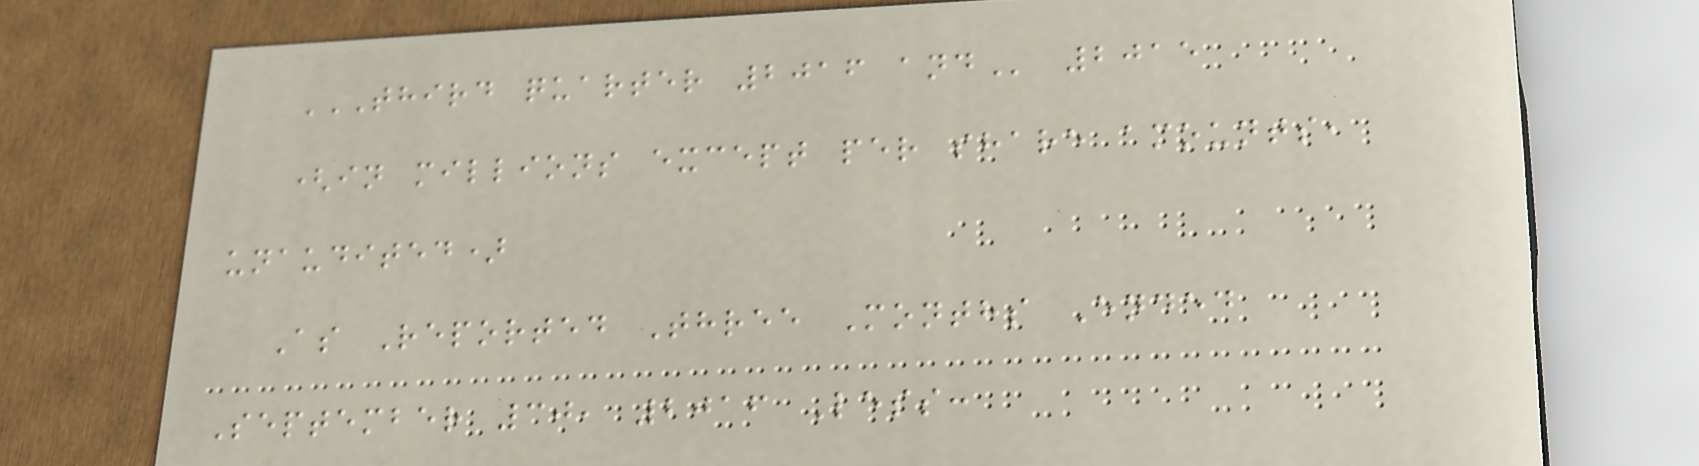THIRD QUARTER 2016 AND 2015
(in millions except per share amounts,
unaudited)
As Reported Three Months Ended
September 30, 2016 Less:
